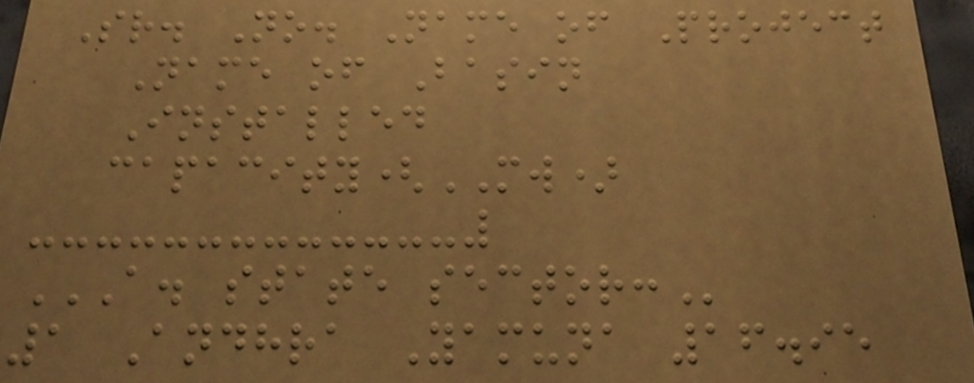Sr. No. Name of Project
Name of Basin
Installed
capacity(MW)
A. STATE SECTOR:
1 Andhra Yamuna 16.95
